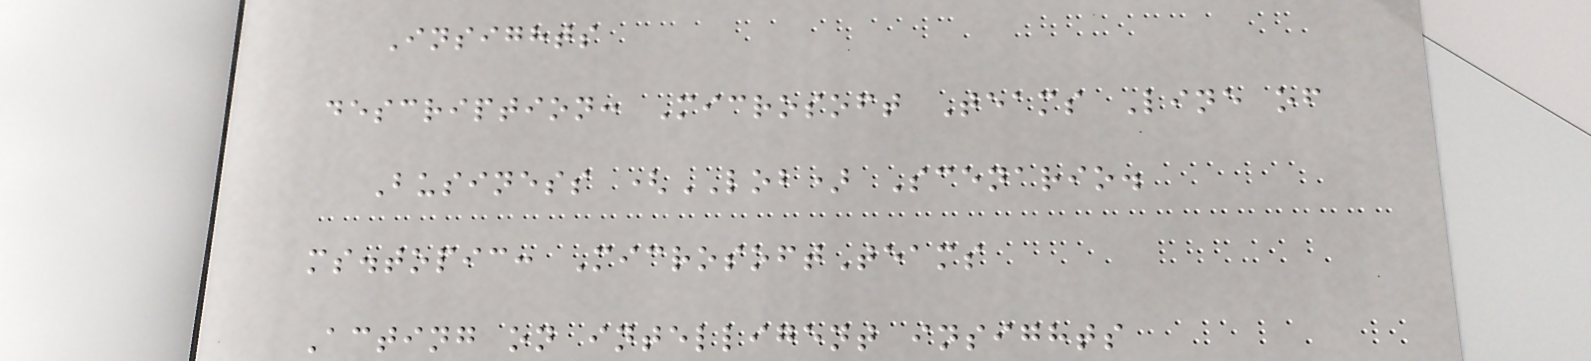Insights
description: Microsoft Teams Line of
Business (LOB) Scenario.
ms.topic: MicrosoftTeams
Acting on intelligent insights
